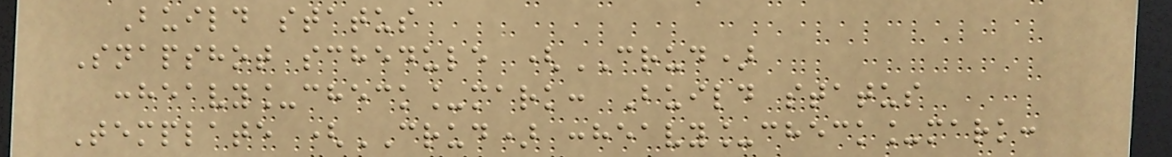Build status
Snapshot schedule (CRUD)
:heavy_check_mark: Build status
Template (CRUD) :heavy_check_mark:
